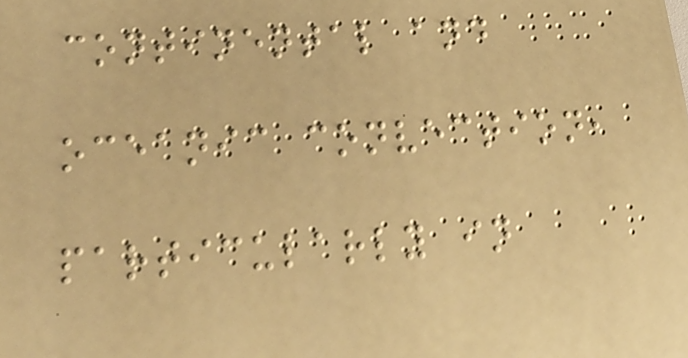continental and
oceanic convection,
particularly in
